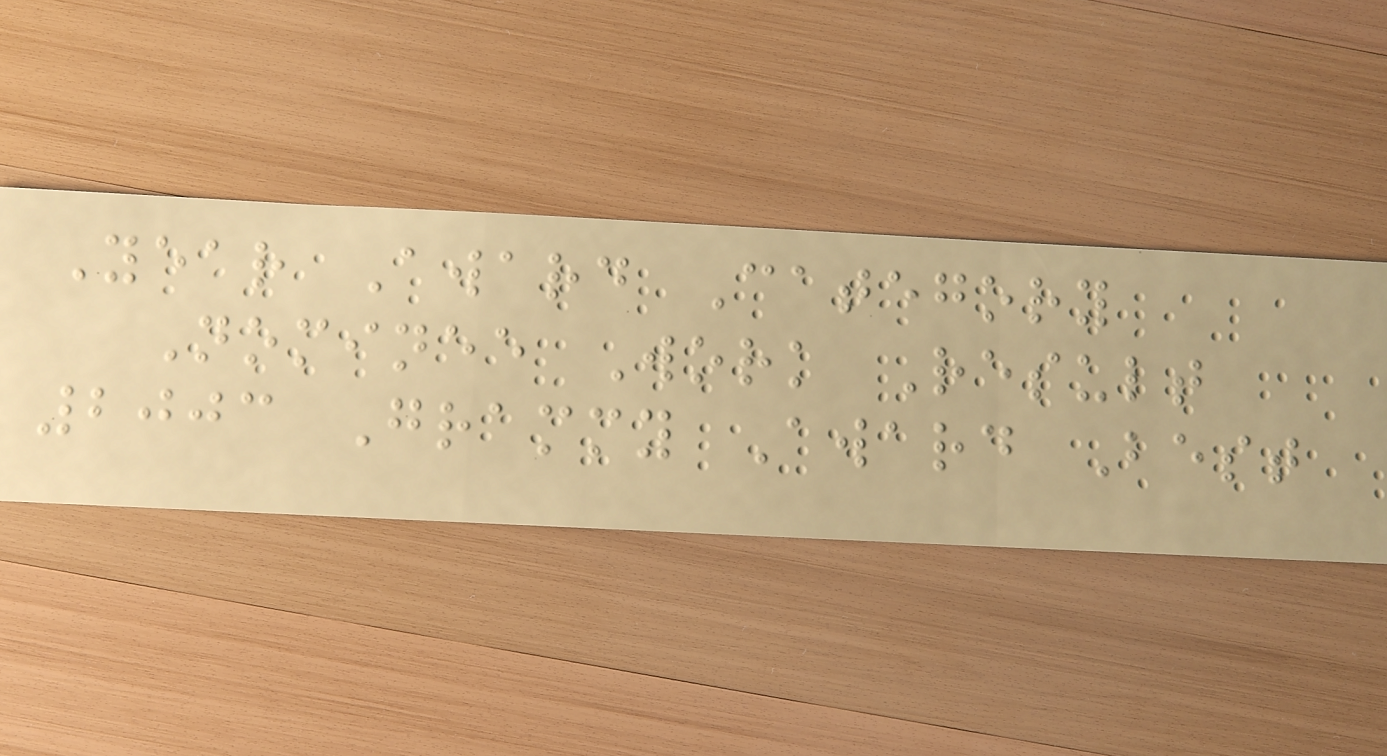Year Award Category
Nominee Work Result
2003 Grammy Award Best
